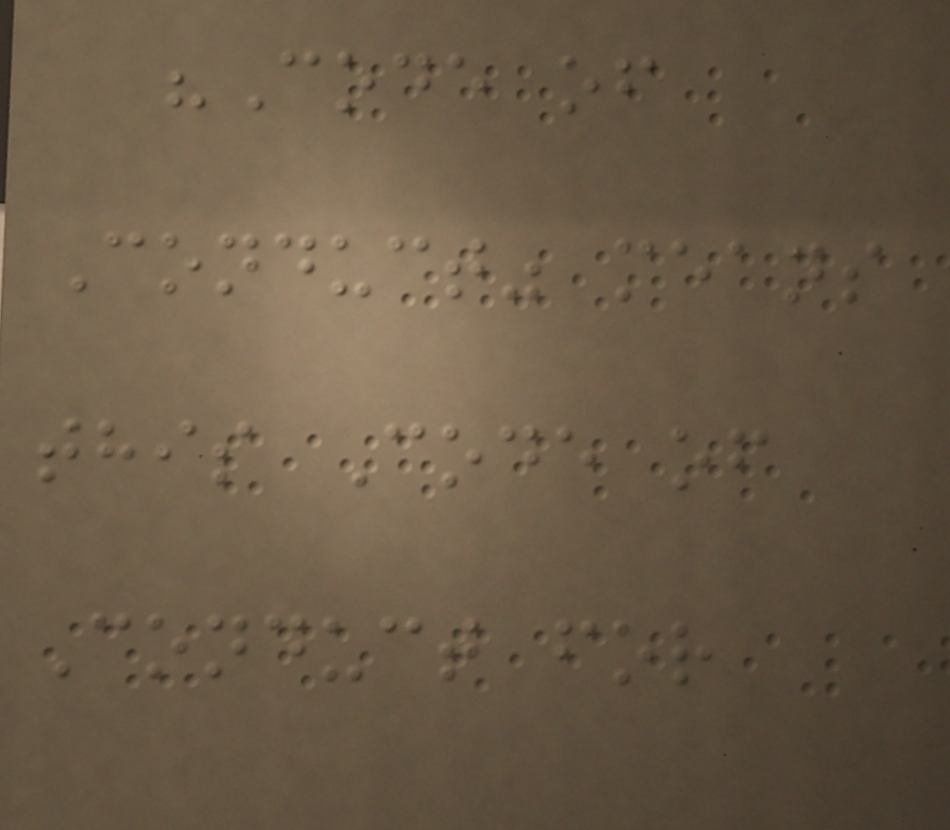"Code of
Conduct" means
this Code of
Conduct for
